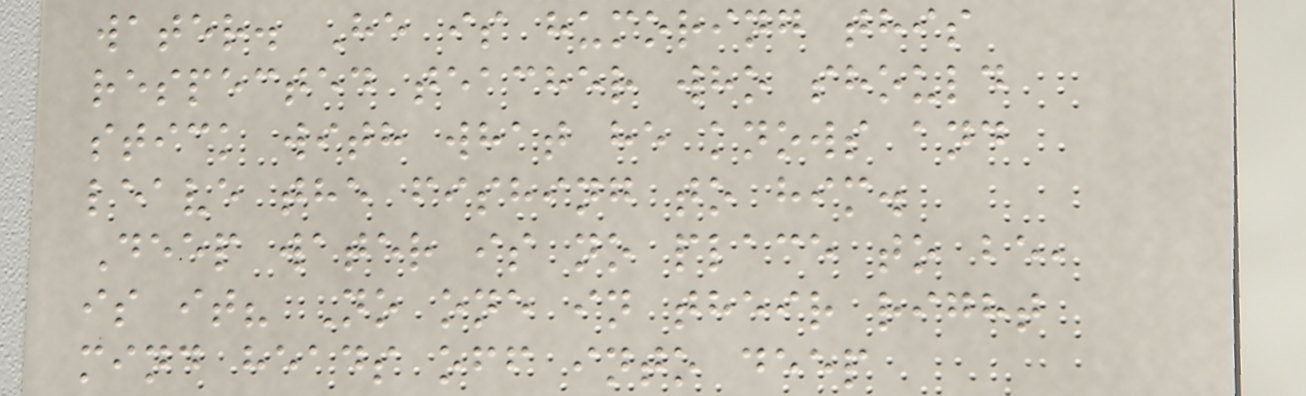water. He is humoring this
respected teacher who should
stick with what he knows and
leave the fishing to him.
Deep water is no place to be,
is it? No one in their right
mind heads off into deep
